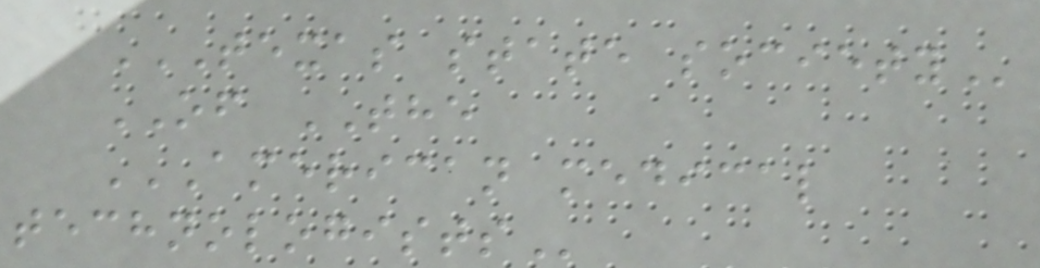TEXAS STATE SOCIETY
OF THE
AMERICAN MEDICAL
TECHNOLOGISTS
